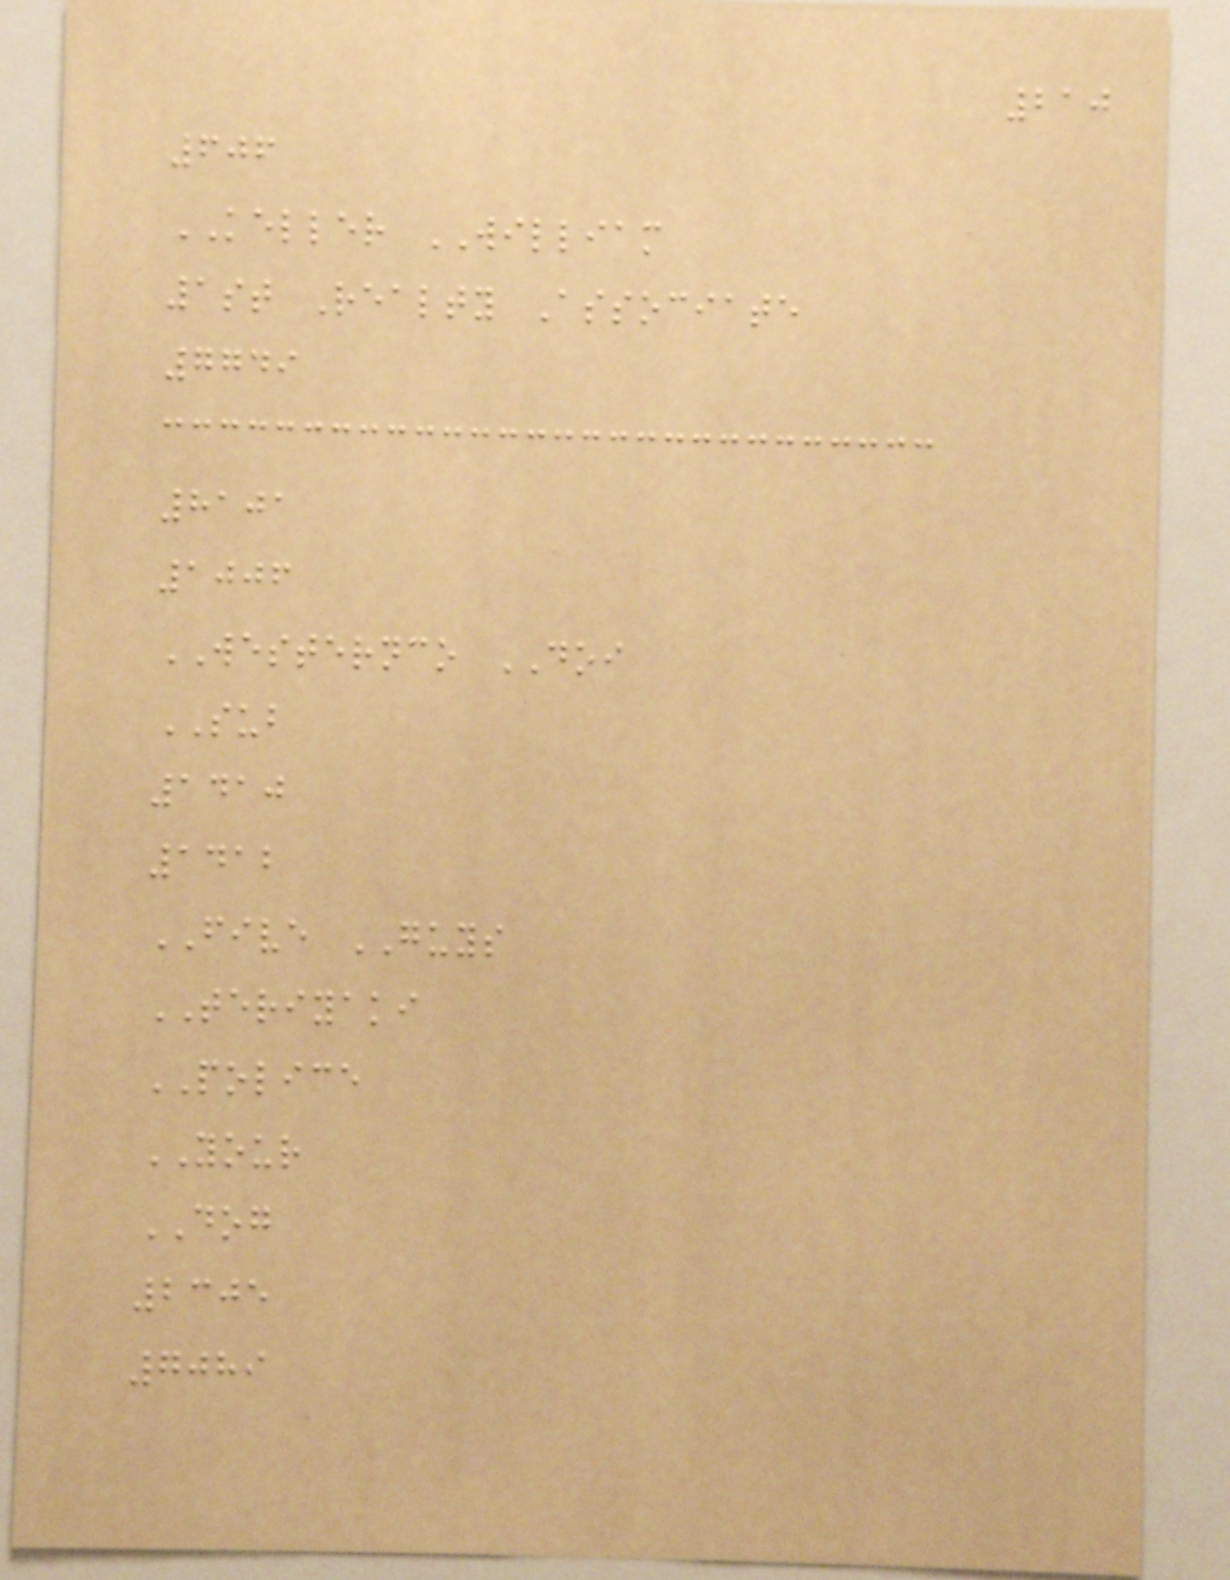210
606
KELLER WILLIAM
1st Realty Associate
7749
8101
1006
WESTERNCO DOI
SUB
1410
1412
FIVE GUYS
TERIYAKI
POLICE
YOUR
DOG
2305
7089
